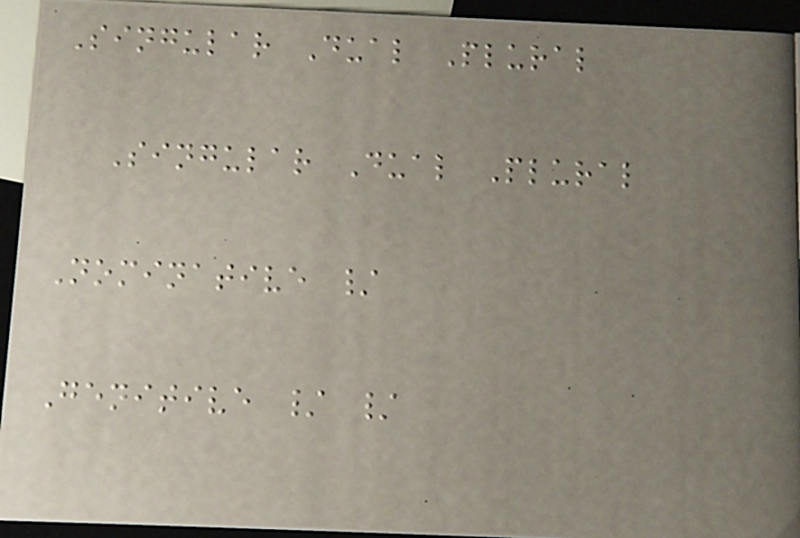Singular Dual Plural
Singular Dual Plural
Nominative /
Genitive / /
